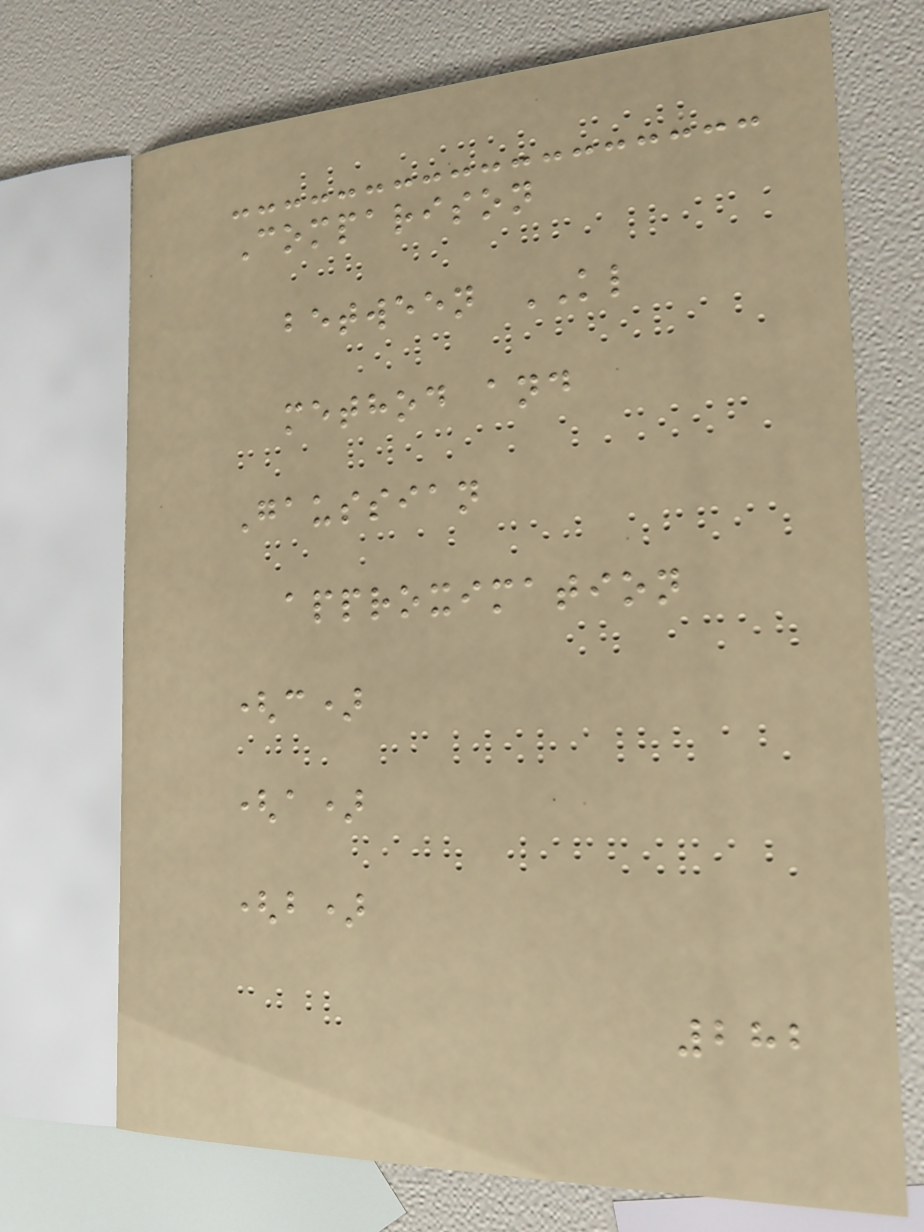Comparison
between KL
method and
Gaussian
approximation
(c)
(a)
(b)
282
